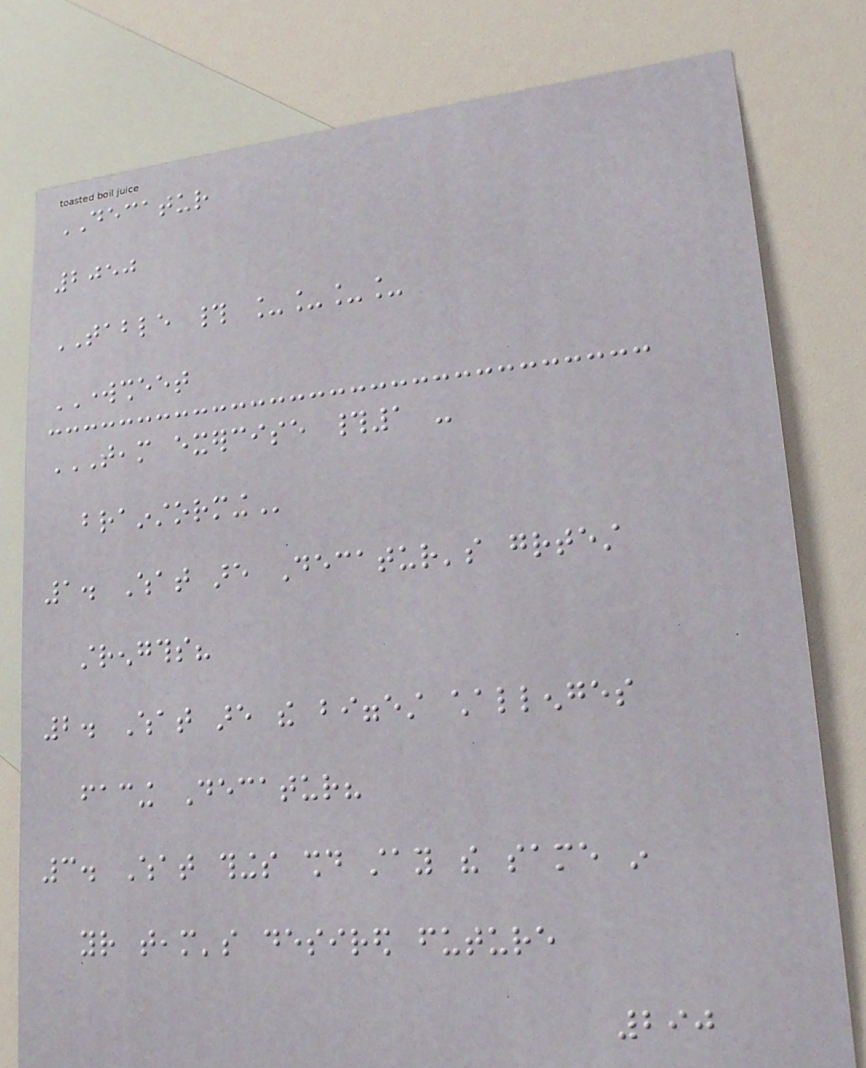DECATUR
2050
TABLE # ____
WORKSHEET
TEAM EXERCISE #1 -
BRAINSTORMING
1. What are Decatur's greatest
strengths?
2. What are the biggest challenges
facing Decatur?
3. What things should stay the same in
your team's desired future
290
